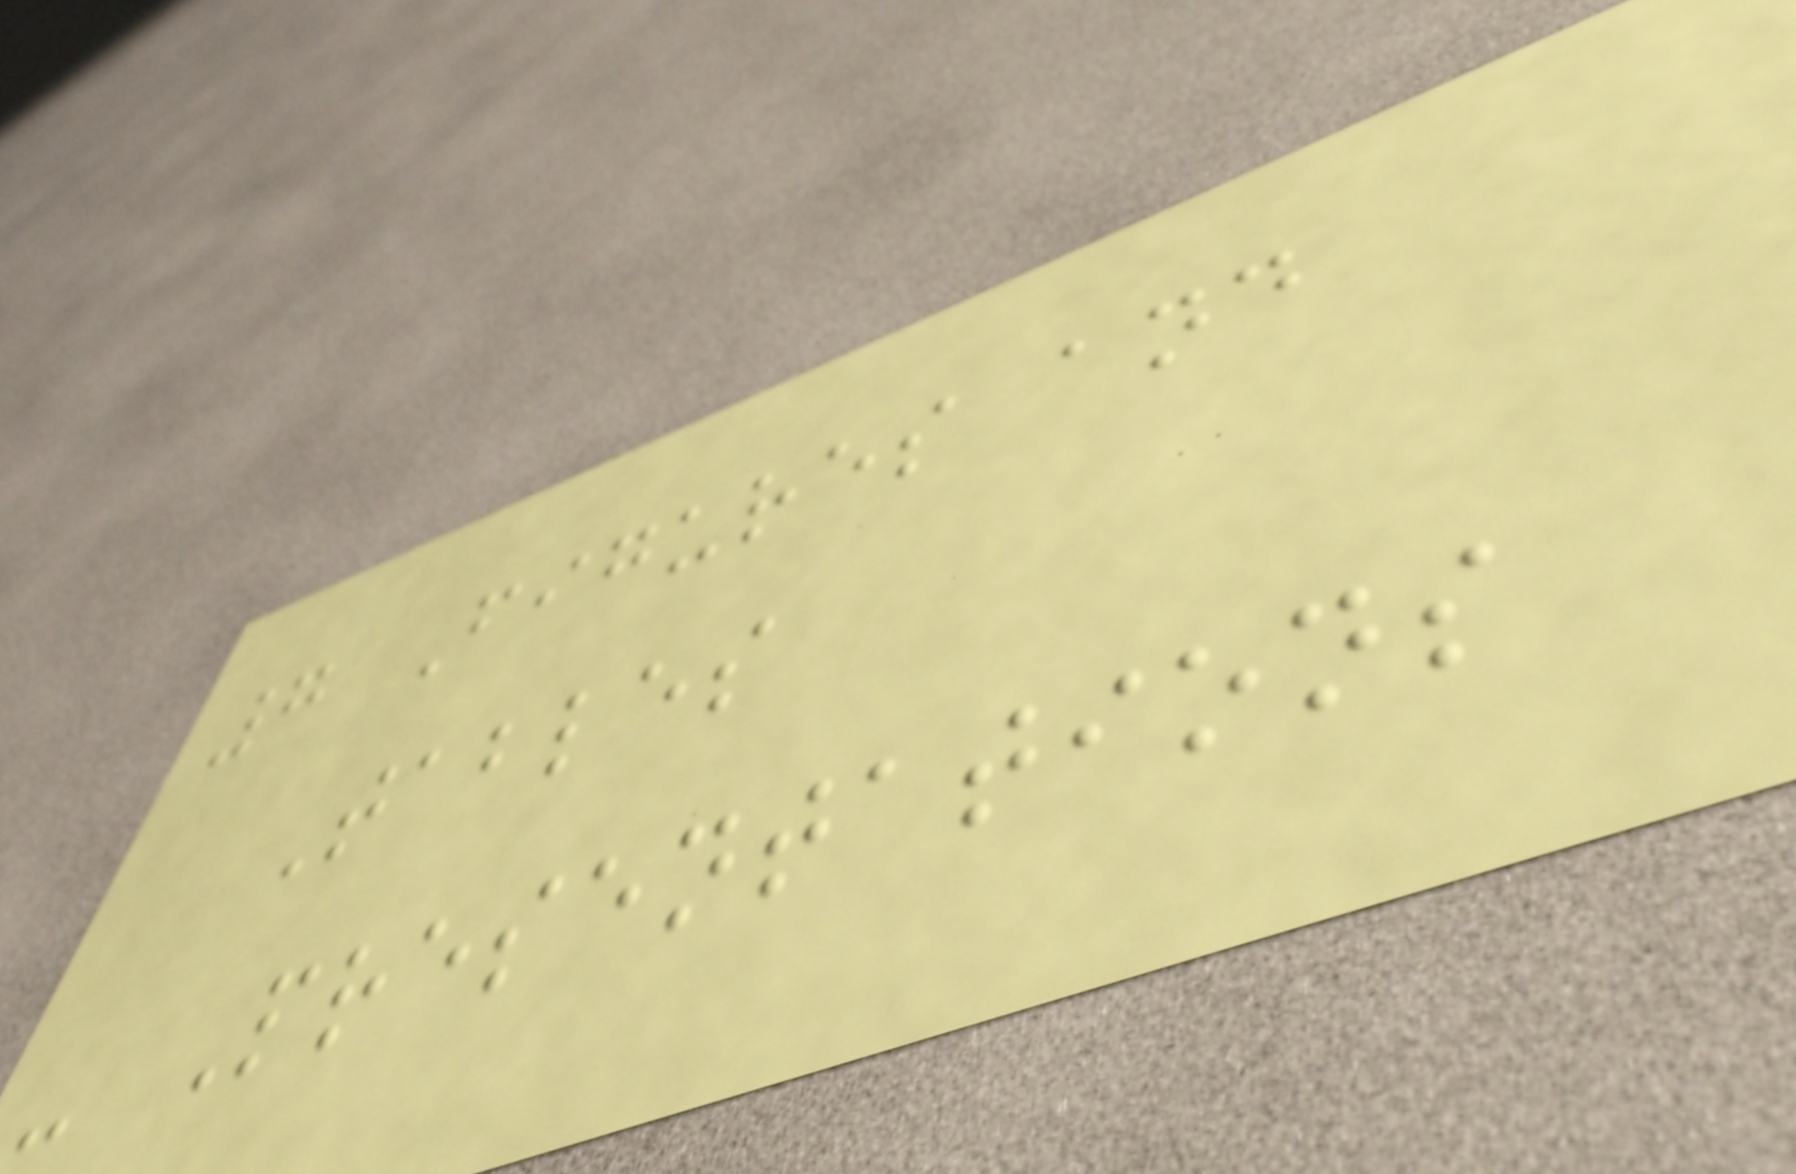7 Figures and
Tables
- Presentations
